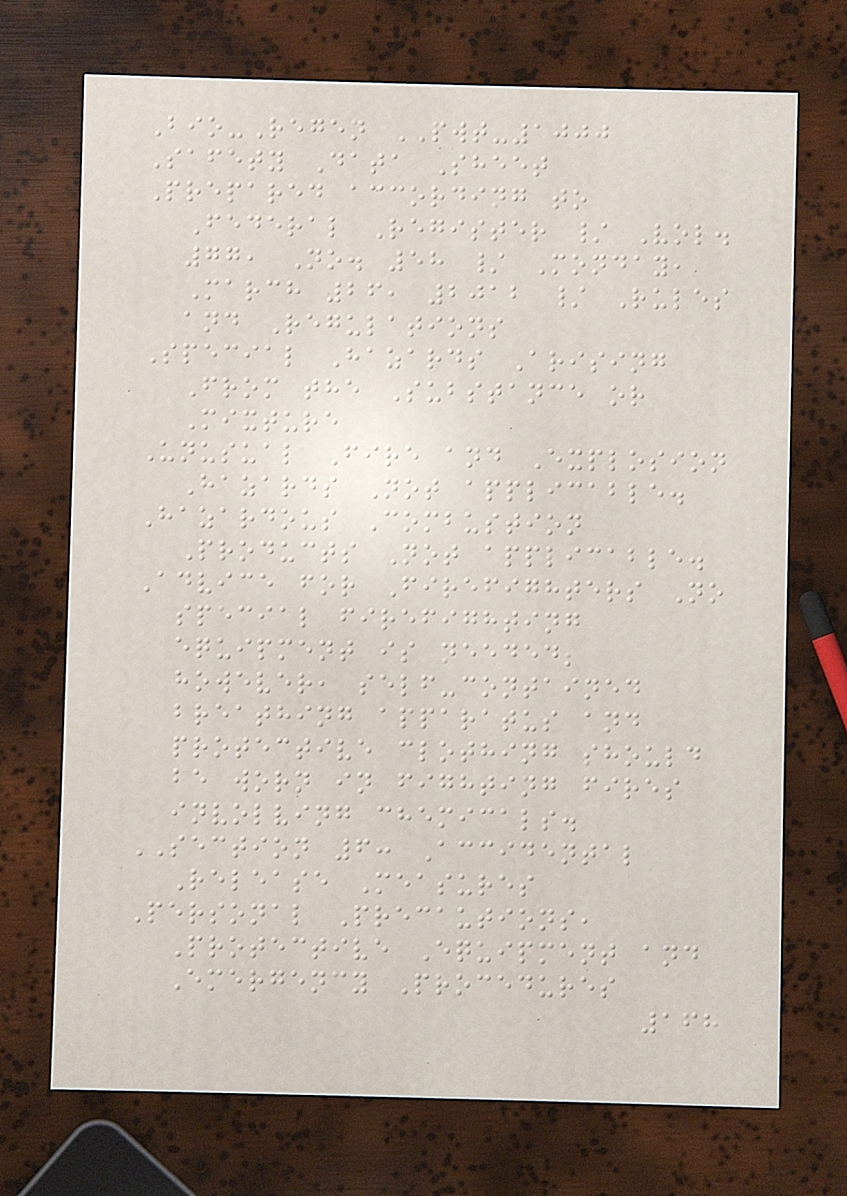Bio-Regen PWT-1000
Safety Data Sheet
Prepared according to
Federal Register / Vol.
77, No. 58 / Monday,
March 26, 2012 / Rules
and Regulations
Special Hazards Arising
From the Substance or
Mixture
Unusual Fire and Explosion
Hazards Not applicable.
Hazardous Combustion
Products Not applicable.
Advice for Firefighters No
special firefighting
equipment is needed;
however, self-contained
breathing apparatus and
protective clothing should
be worn in fighting fires
involving chemicals.
SECTION 6: Accidental
Release Measures
Personal Precautions,
Protective Equipment and
Emergency Procedures
168
